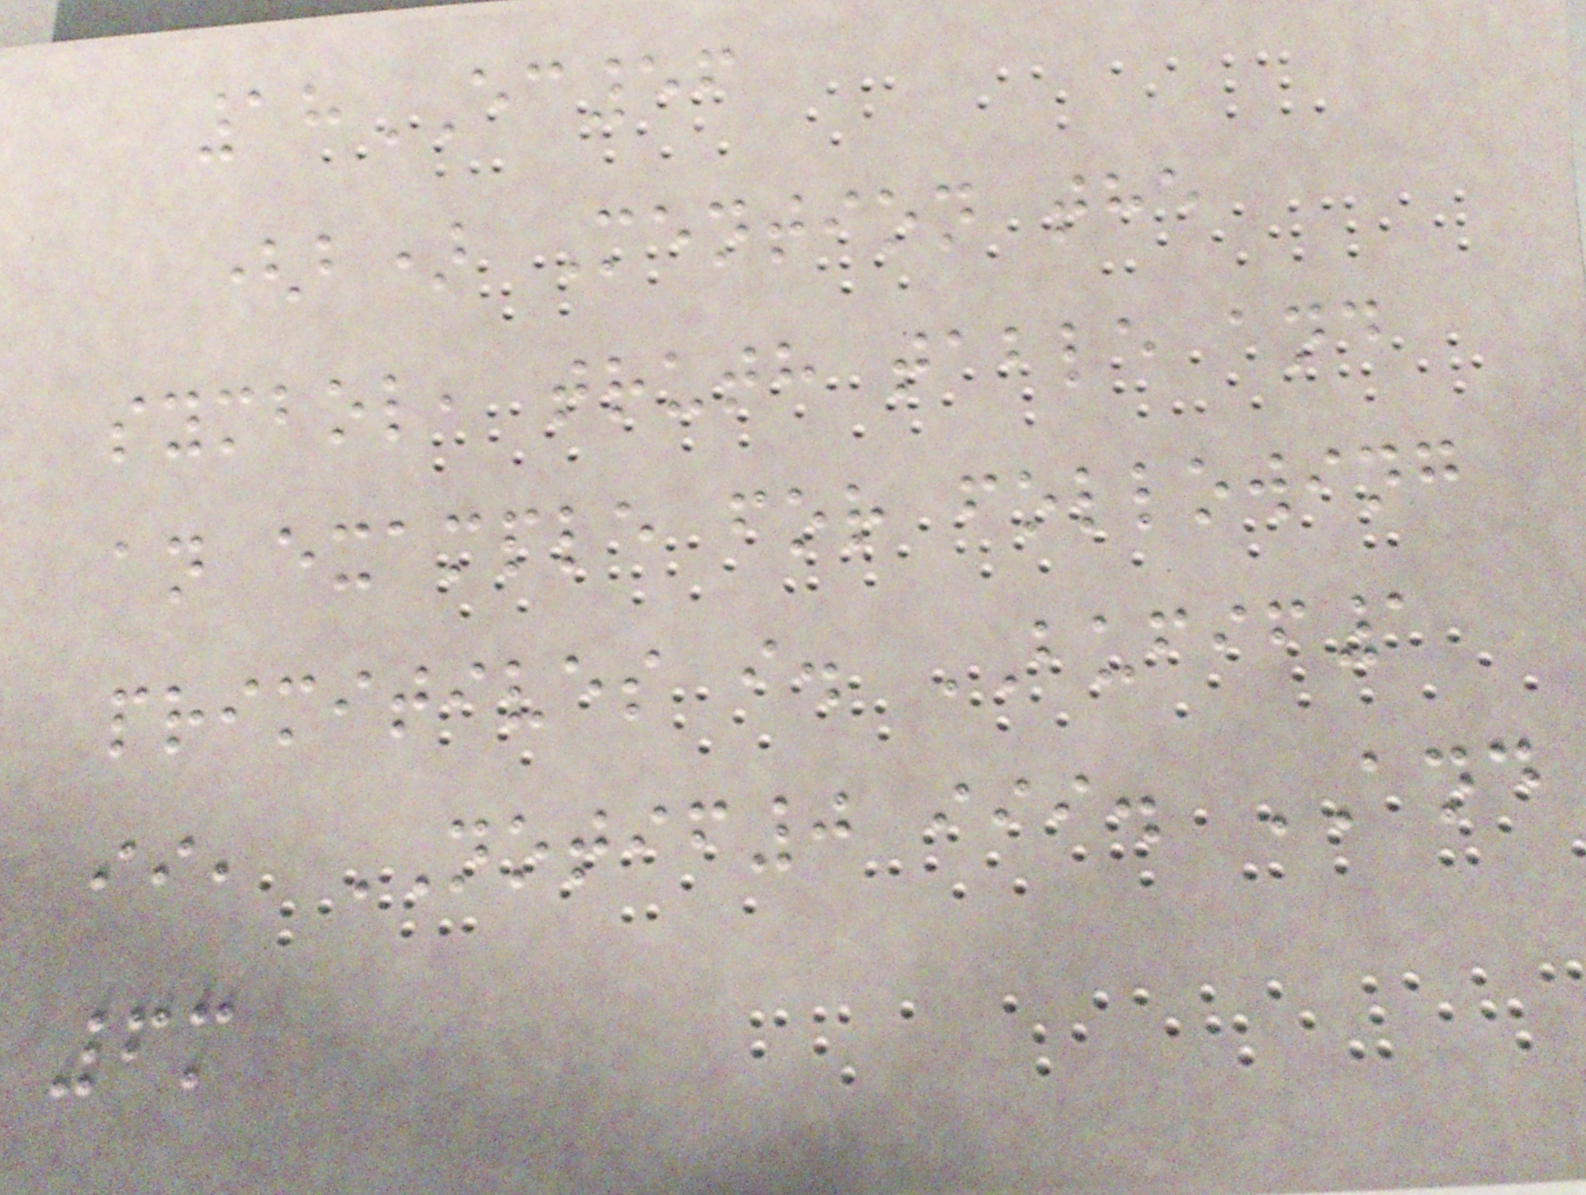18EC56
(b) Mention the
symbol, truth table and
an example for following
primitives i. BUFIF1
ii, NOTIF0 iii. AND
6m
